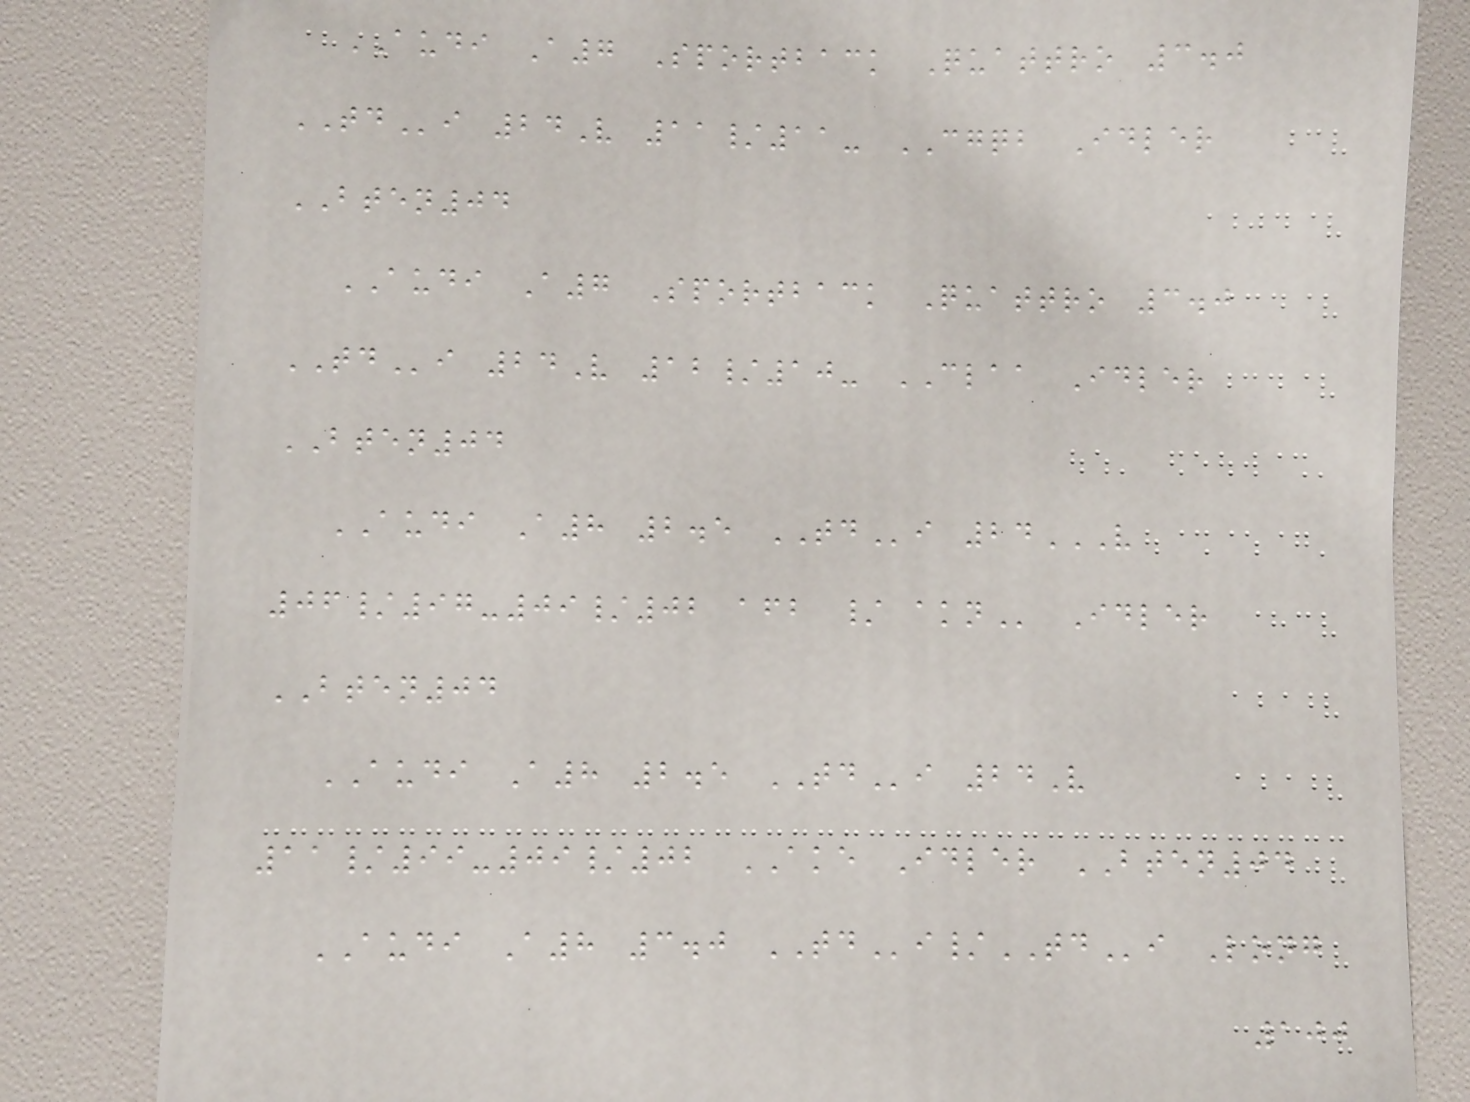AUDI A7 Sportback Quattro 3.0
TDi 24V 11/11- CGQB Idler
BTEN04
AUDI A7 Sportback Quattro 3.0
TDi 24V 12/10- CLAA Idler
BTEN04
AUDI A8 2.5 TDi 24V
06/97-09/02 AFB / AKN Idler
BTEN04
AUDI A8 2.5 TDi 24V
11/99-09/02 AKE Idler BTEN04
AUDI A8 3.0 TDi/TDi Long
100
